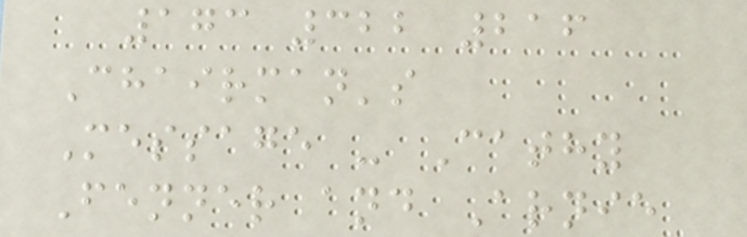173 322 216
Chairman's
Message - Cathy
Fenner and Arnie
